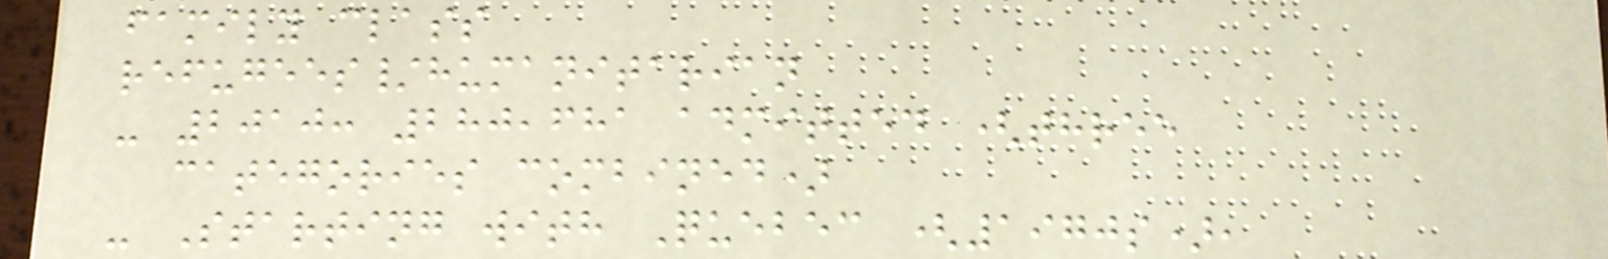family class
refugees/humanitarian
- 2010: 280,681 admitted (three
categories combined)
- Starting with Quebec (1970s),
